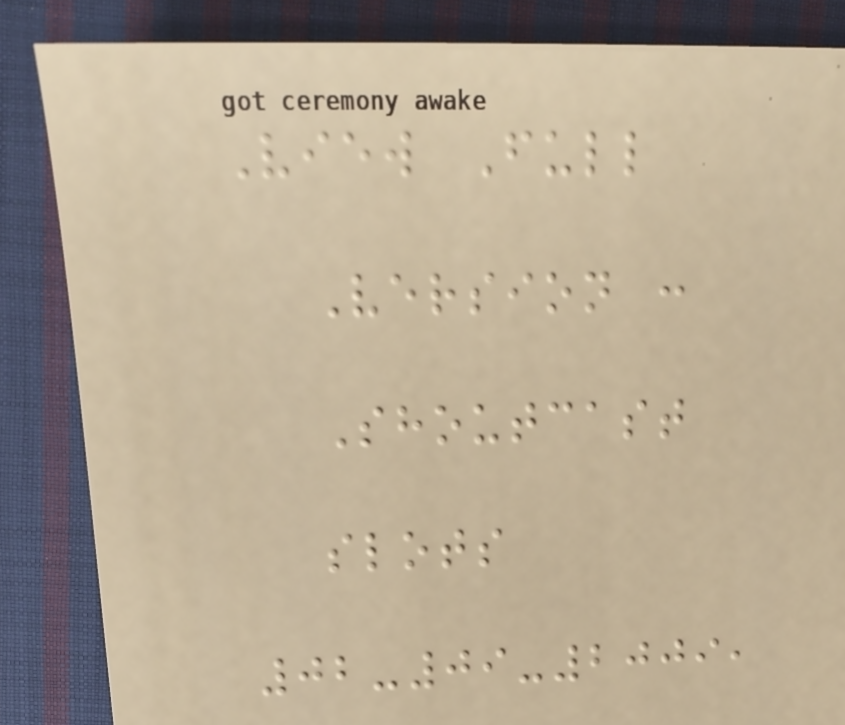View Full
Version :
Shoutcast
slots
02-09-2009,
